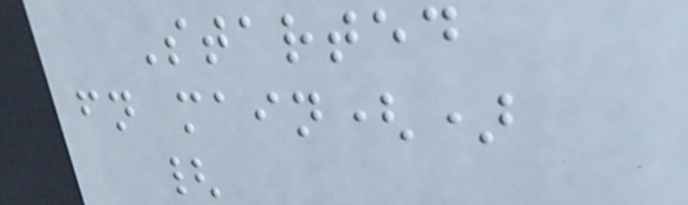Started
fn main()
{
